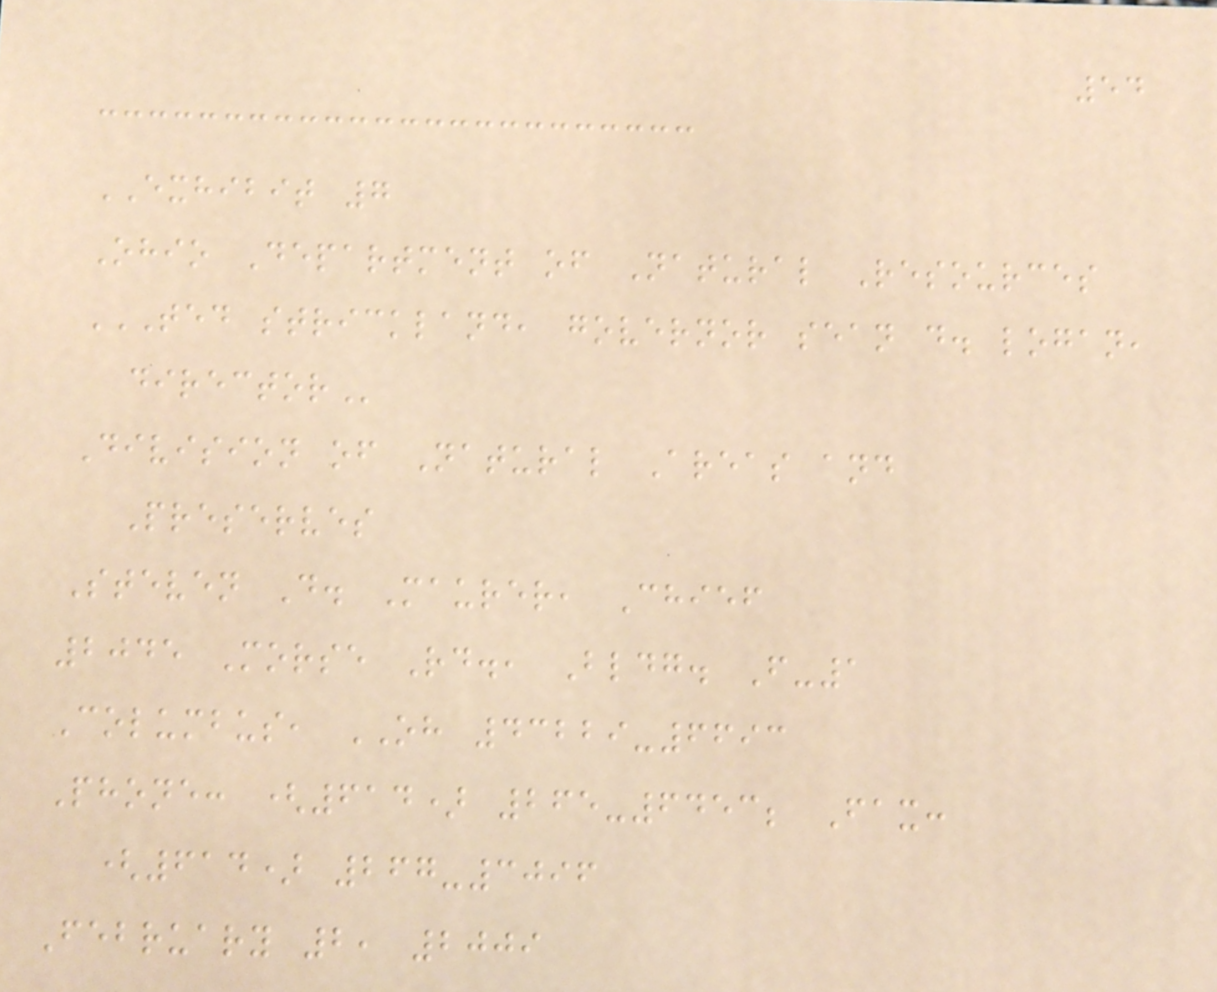54
EXHIBIT 7
Ohio Department of Natural Resources
TED STRICKLAND, GOVERNOR SEAN D. LOGAN,
DIRECTOR
Division of Natural Areas and
Preserves
Steven D. Maurer, Chief
2045 Morse Rd., Bldg. F-1
Columbus, OH 43229-6693
Phone: (614) 265-6453; Fax:
(614) 267-3096
February 2, 2009
